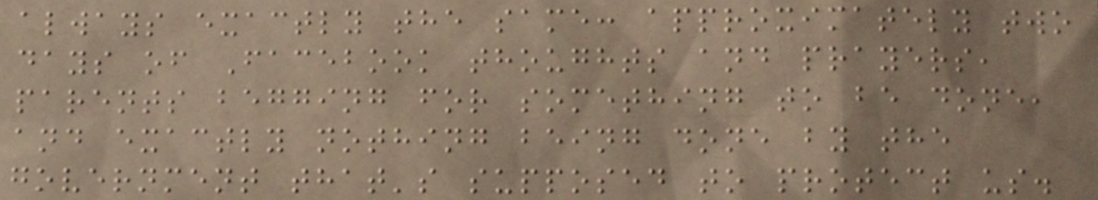always exactly the same: approximately two
days of Facebook thoughts and prayers,
parents begging for something to be done,
and exactly nothing being done by the
government that's supposed to protect us.
